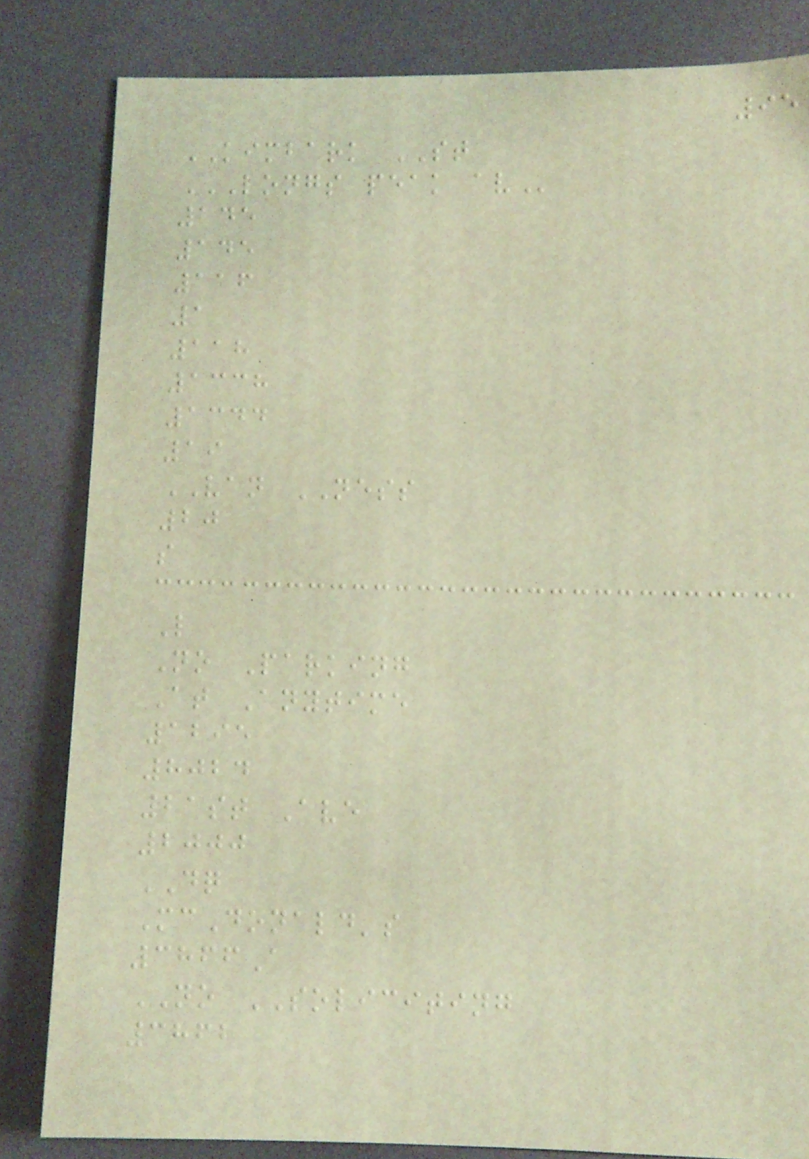95
KIMBARK ST
LONGS PEAK AV
145
145
116
1
118
1338
1344
19
VAN NESS
20
s
L
No Parking
At Anytime
1295
8024
21st Ave
2000
DQ
McDonald's
3866A
NO SOLICITING
3862
